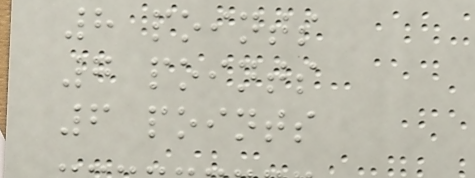8 points
7 points
6 points
